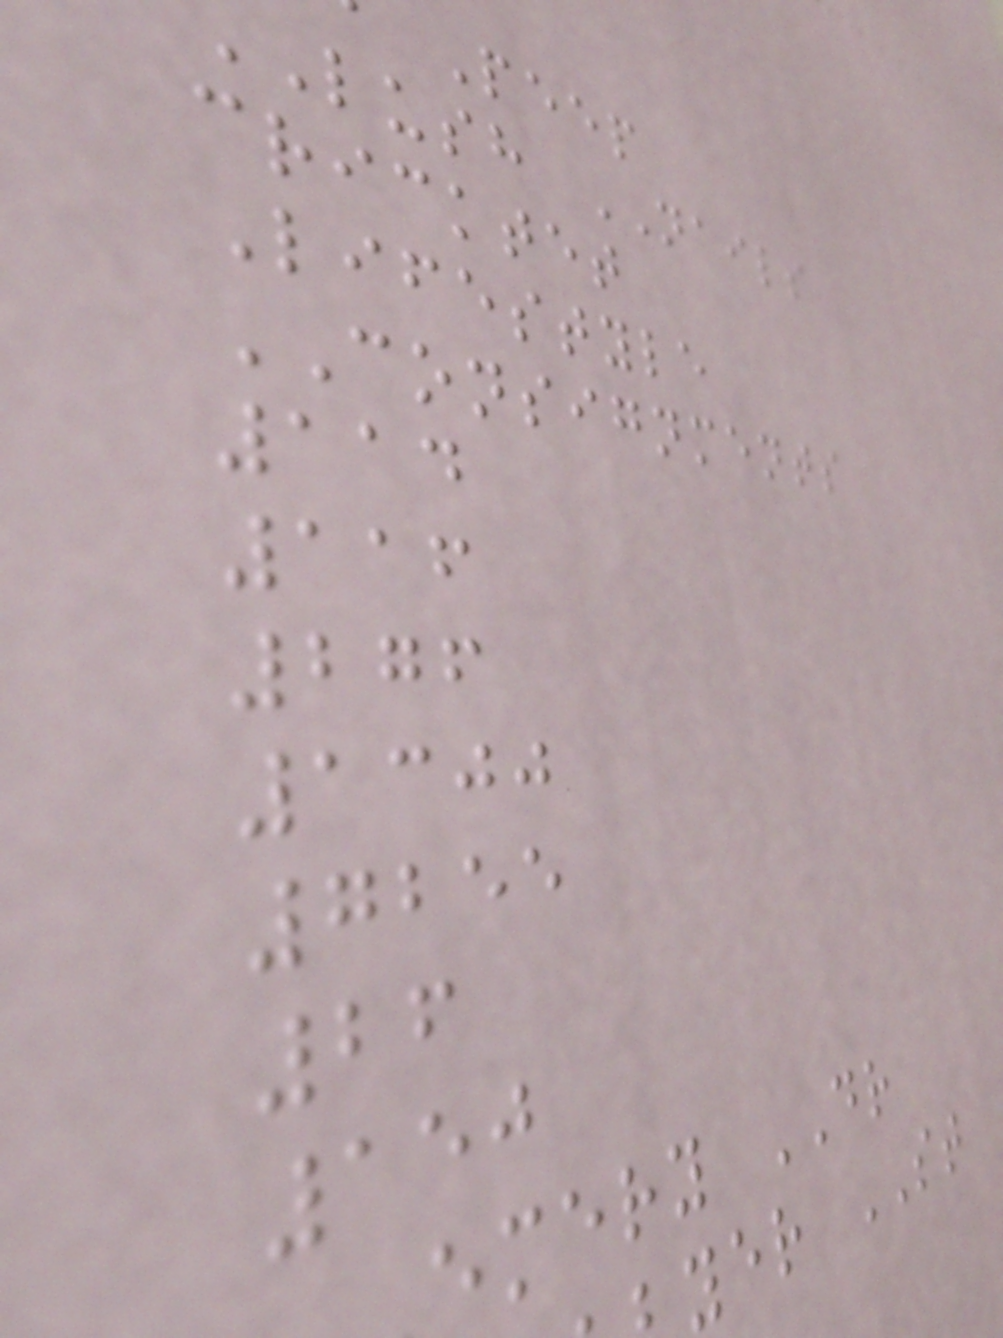Peep
lush NAILS
cricktet
Lifestyle
CONSIGNMENTS
114
116
276
1300
7255
26
150
emery DR
yer ST
